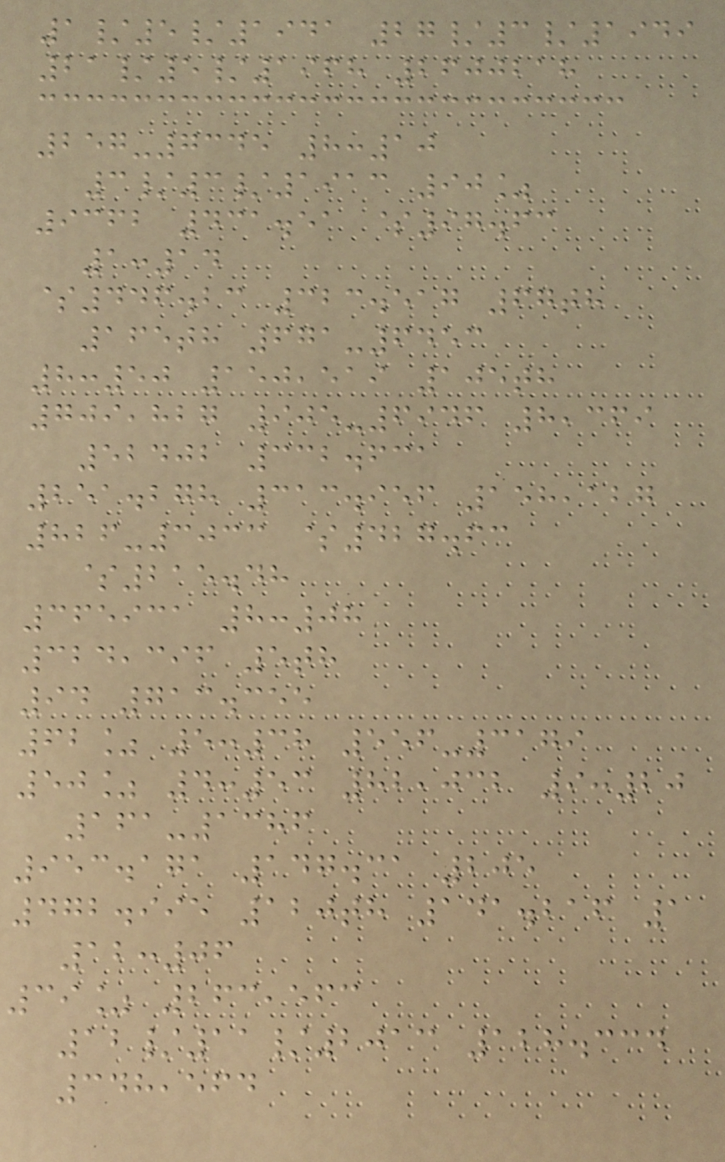1/5/1941 27/3/1949
21/5/1968 2600218
257-7345 8:10
3/3/1913 90%
9362 431.51 $97.63
1:14
$446.23 323.517 67th
165th 671-6453
8:50 150,519 105th
709,827 905-6946 8,369
52402 332.631
251.278 313.956 158,127
826-3033 $427.63
$215.48
365931 8:08
324,396 5th
94 713.355
62% 5:38 556-3179
50% 4:53 82,032 9:20
161-1386
953.171 147.31 205
472.995 120th 141.216 1
12:06
39% 263,563
12/11/2013 128.334
348,564
